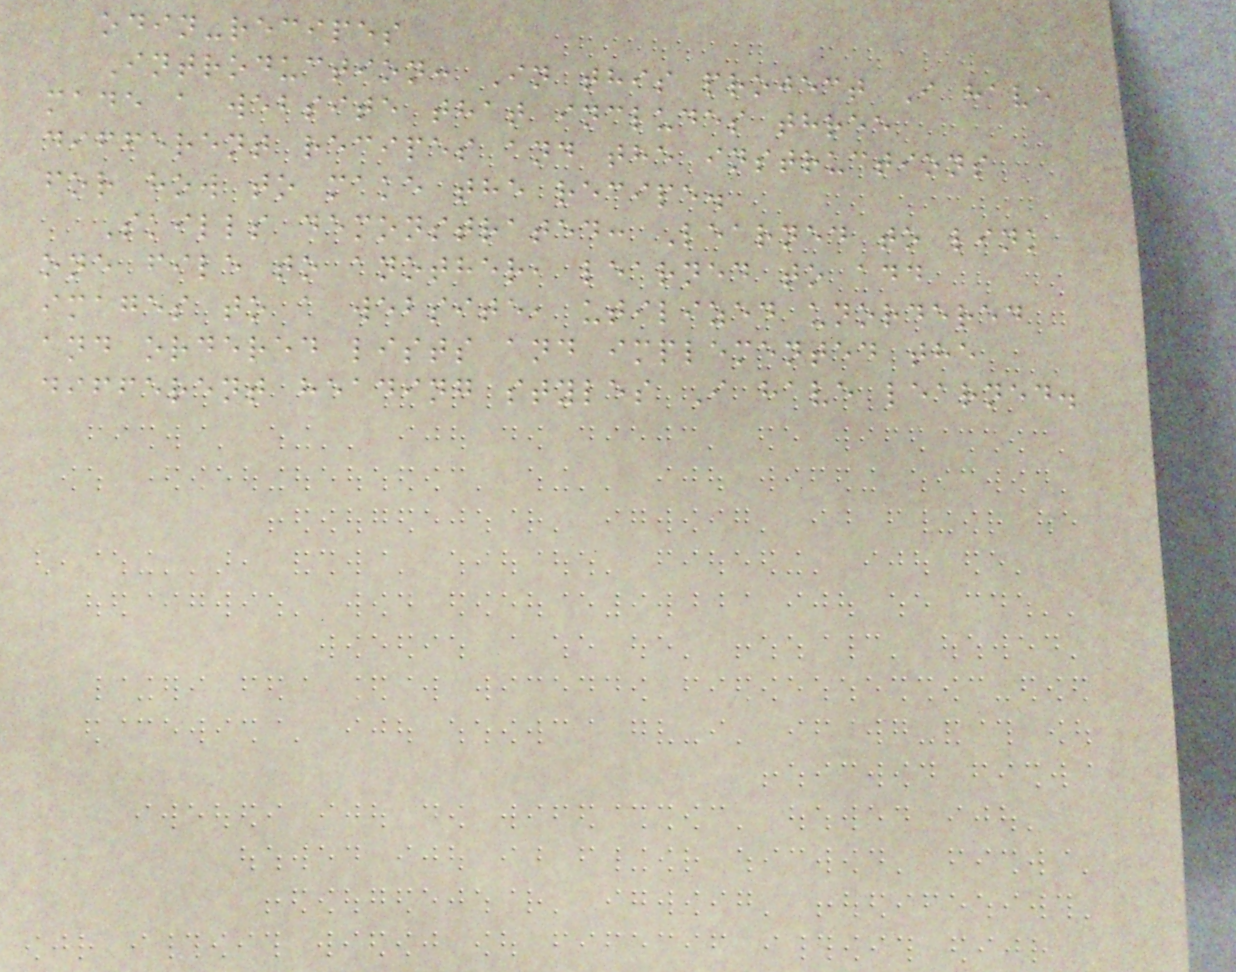odin-recipes
Introduction: In this project I have
made a website that includes three
different recipes and the instructions
for how to make the recipe.
Skills demonstrated: Learned to link
one file to another, learned to add
images to a website, utilized unordered
and ordered lists and implemented the
different heading styles I have learned.
